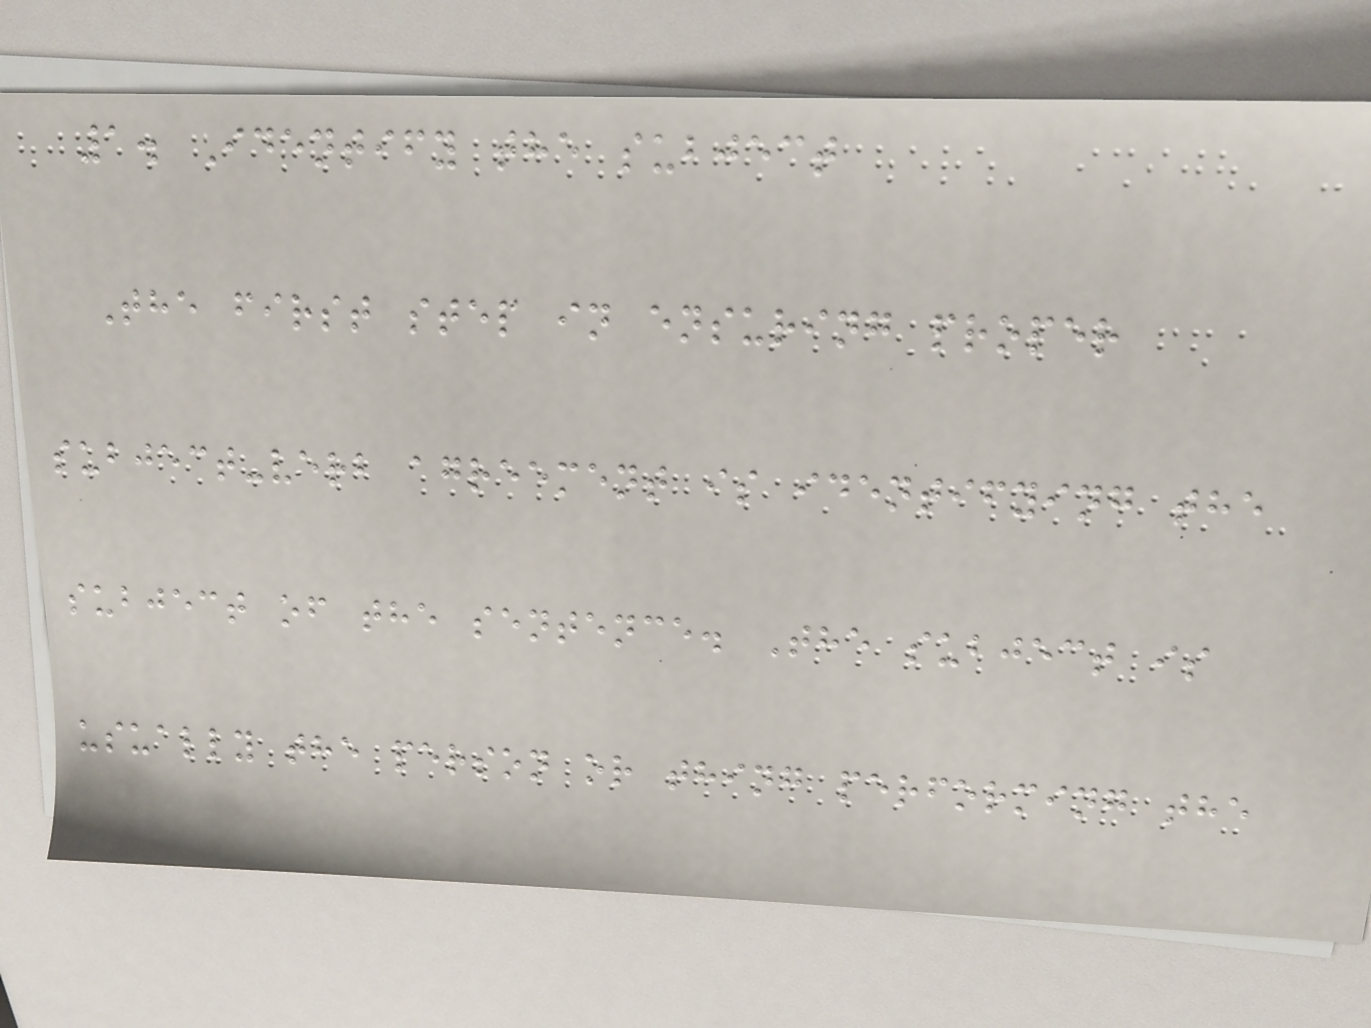1. Identify the subject
The first step in ensuring proper
subject-verb agreement is identifying the
subject of the sentence. The subject is
usually the person or thing performing the
